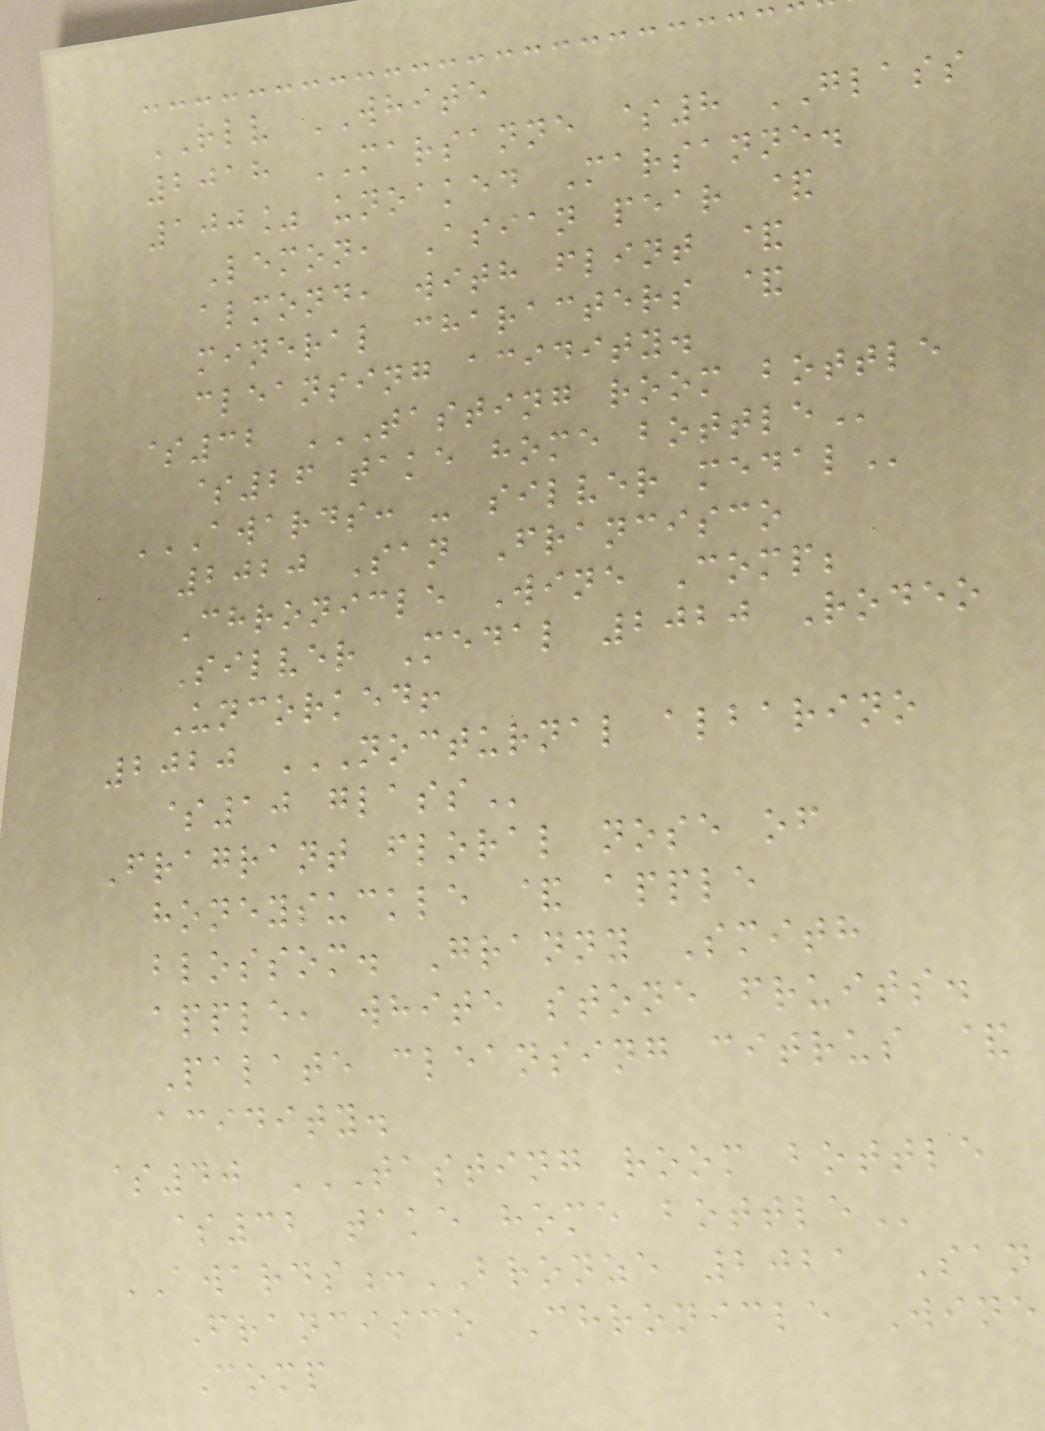RLV WHITE
2018 MARSANNE $8 GLASS
100% unoaked Marsanne.
Lemon, Asian pear &
almond, with flint &
mineral characters &
cleansing acidity.
$32 TASTING ROOM BOTTLE
$26 TAKE HOME BOTTLE
AWARDS: - SILVER MEDAL
2020 San Francisco
Chronicle Wine Comp;
Silver Medal 2020 Rodeo
Uncorked!
2020 NOCTURNAL ALBARINO
$10 GLASS
Fragrant floral nose of
honeysuckle & apple
blossom. Granny Smith
apple, white stone fruits.
Palate cleansing citrus &
acidity.
$40 TASTING ROOM BOTTLE
$32 TAKE HOME BOTTLE
AWARDS:BRONZE 2021 San
Francisco Chronicle Wine
Comp
